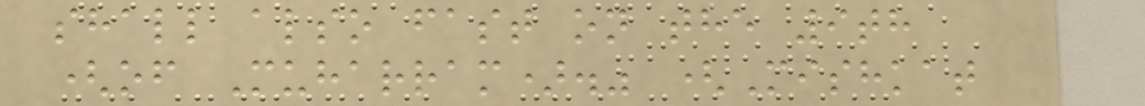shall also fast on the 9th
(of Muharram)." (Mishkat
